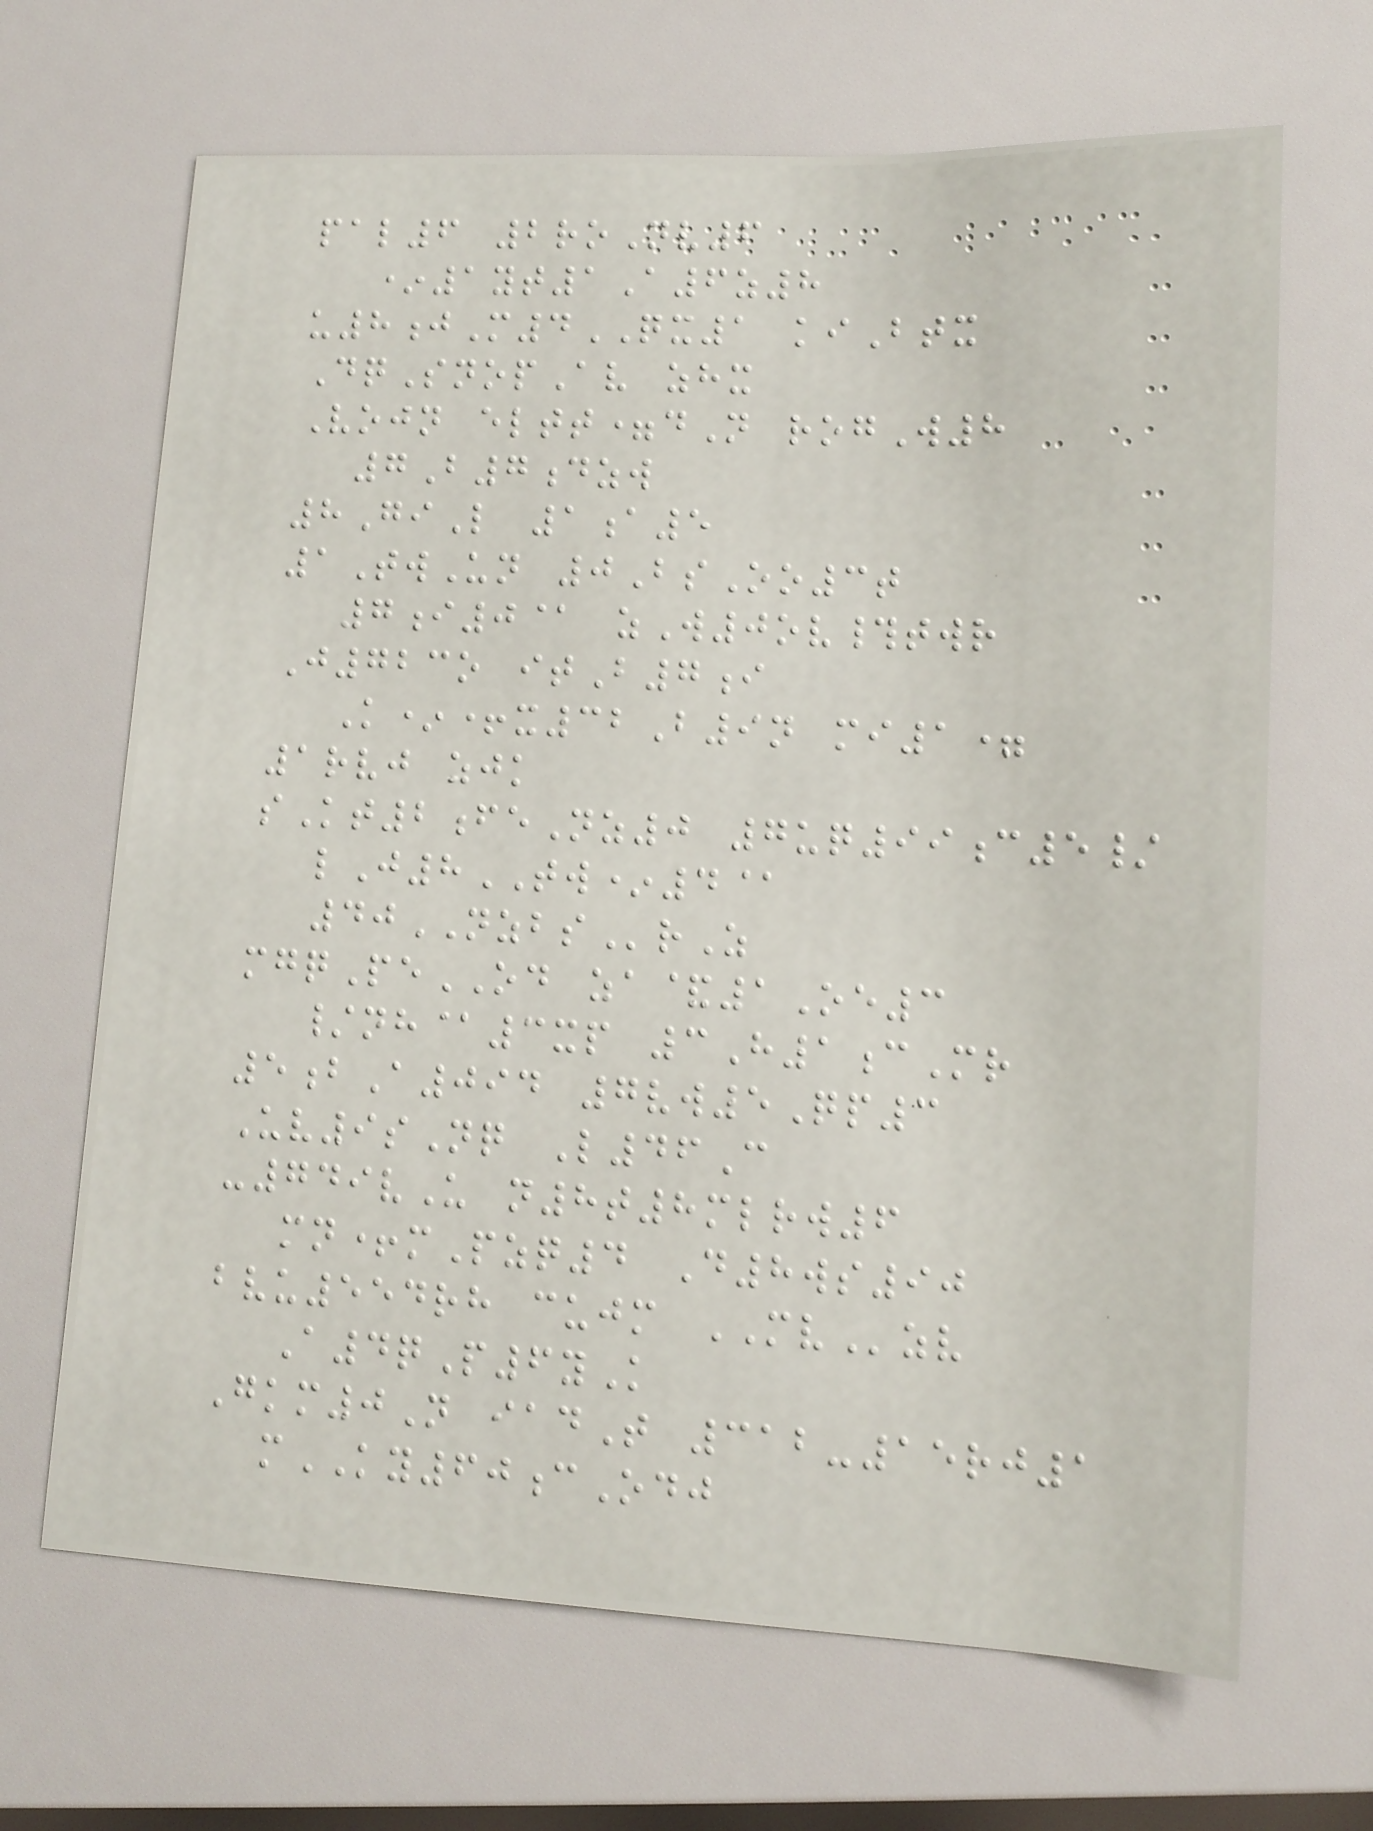pal6 2roNv6
*1yt1A6z8
u8jM4QX1 kiBtx
DqSnopAv zhx
Vojn eltt=dN rogW8
7B7dzw
8GiL 1a5
1TwUn 0BsOo3t
7i0@ zW0ov#twr
J723o itB7i
K*+x32B9n mi1=
1rvj zjk
sKt2feNz0 7uq99c5/
lJ8TW*4@
40NZBSrZ
mgqPeOD za&1Oe3
/nh@3xp 3H1cMr
5bA094 7vw5Qp3
Uv9sNq L46C
-749vU n8t8mlrw6
mn+mPzq4 D8ws90
bvu554rh cujm MVzv
A4qP6yK
Gkm0N iadT 312-15rj1
mKY60cOdj
